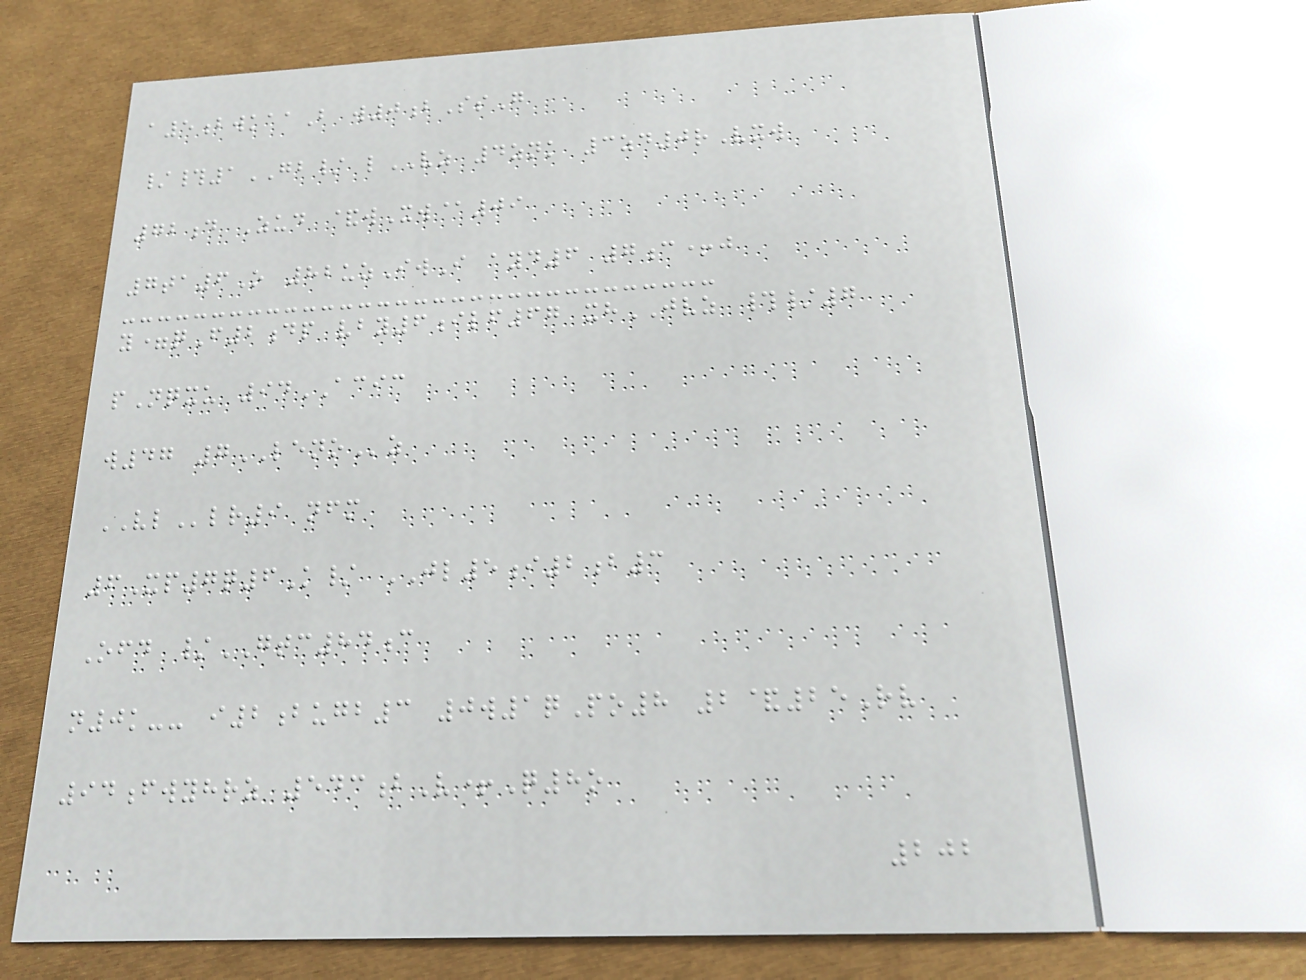a5bwkaaB w0bSsG
/#1GB/ lVZ 4znk 3zd0rVxw
72d Zud &wXw@09
7ta6O 82uzIwI ayd6 7c+j
y=qF2dp vby6ilf67 xhJVZ #/7
pNqxu 94ACIC
w47 7LENOz
VLlr9 nfm
6Xp7q6K/ JL5i2b3
Ofd /GTC84c
n0k-- i2bugb3 0w1qPo8 2&25Rv
94fwyhrz 543bV+Q8o
202
